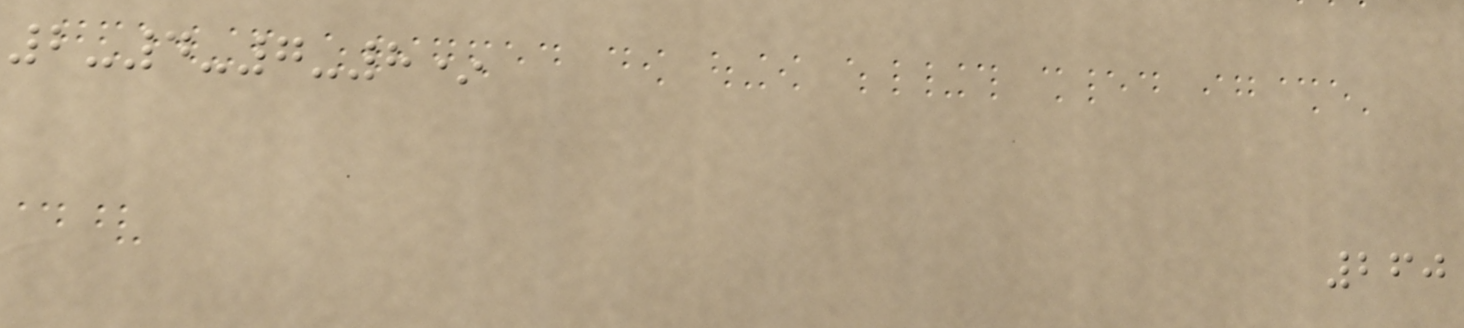2-4-7-8*
260
